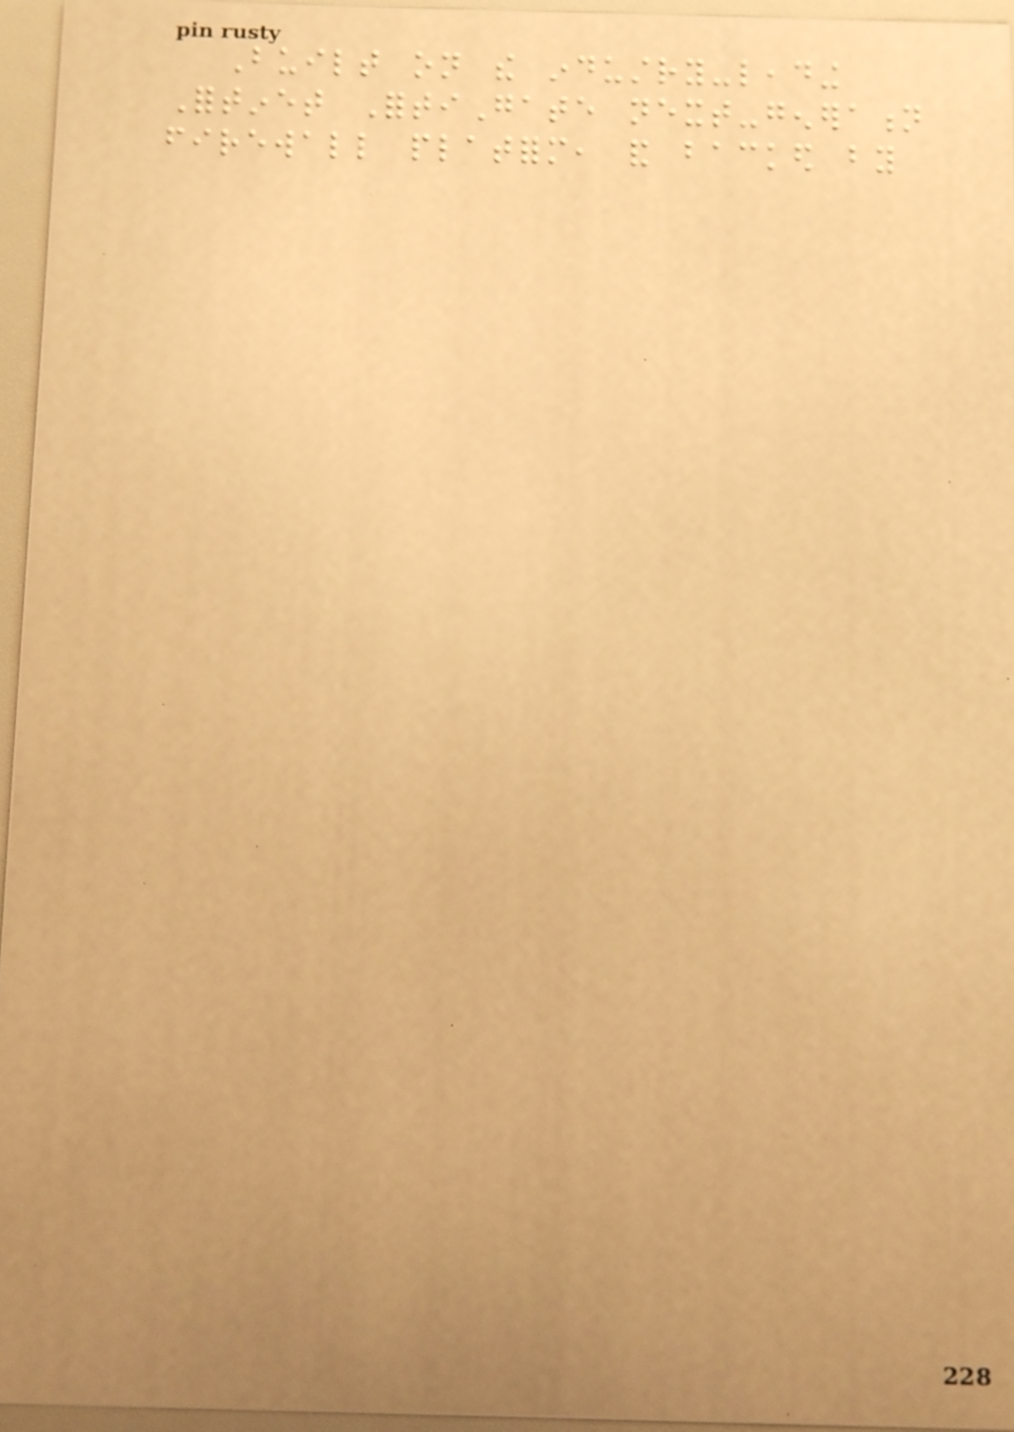Built on the industry-leading
Fortinet FortiGate next-generation
firewall platform, and backed by
